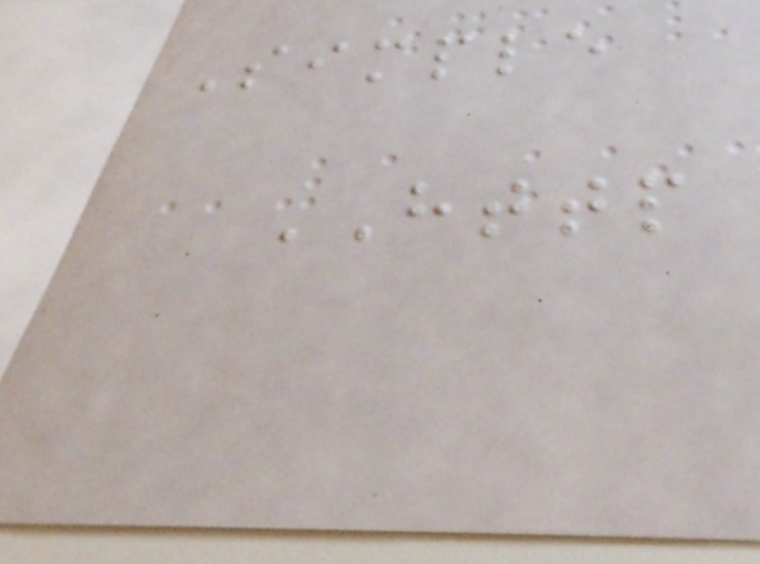Simple
HTTP
